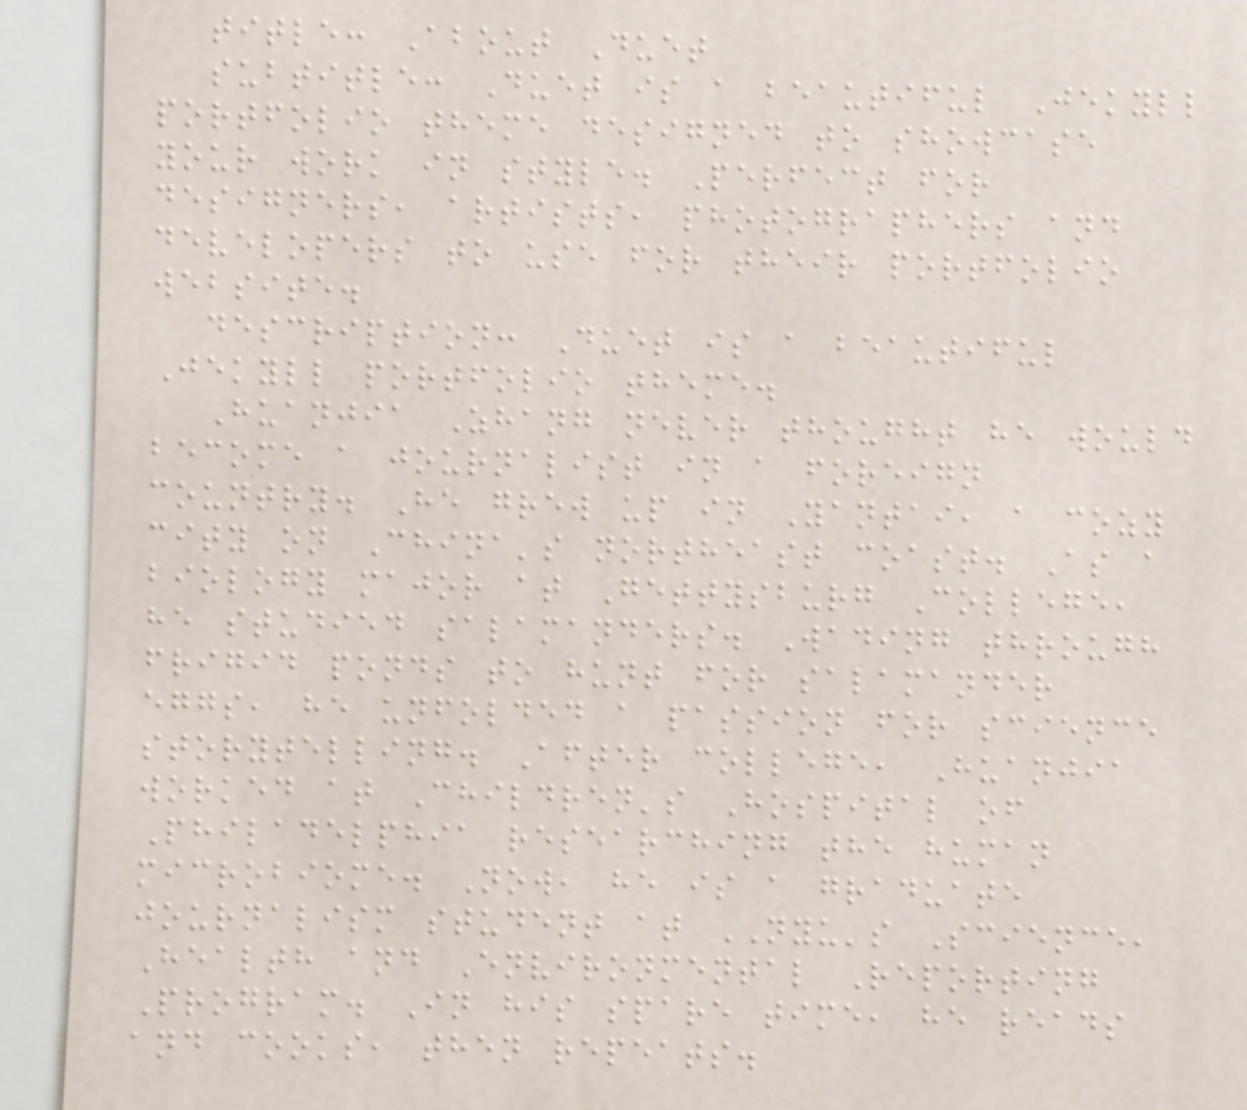title: About Duet
subtitle: Duet is a beautiful Jekyll
portfolio theme designed to showcase
your work in style. Perfect for
designers, artists, photographers and
developers to use for their portfolio
website.
description: Duet is a beautiful
Jekyll portfolio theme.
Huanjia Zhang never thought he would
become a journalist in a foreign
country. He grew up in Yantai, a cozy
city on China's northeast coast. As a
biology major at Gettysburg College,
he studied salamanders. Wading through
frigid ponds to hunt for salamander
eggs, he unfolded a passion for science
storytelling. After college, Huanjia
worked at Children's Hospital of
Philadelphia researching the human
microbiome. Now, he is a graduate
journalism student at NYU's Science,
Health and Environmental Reporting
Program. In his spare time, he reads
and cooks, then repeats.
